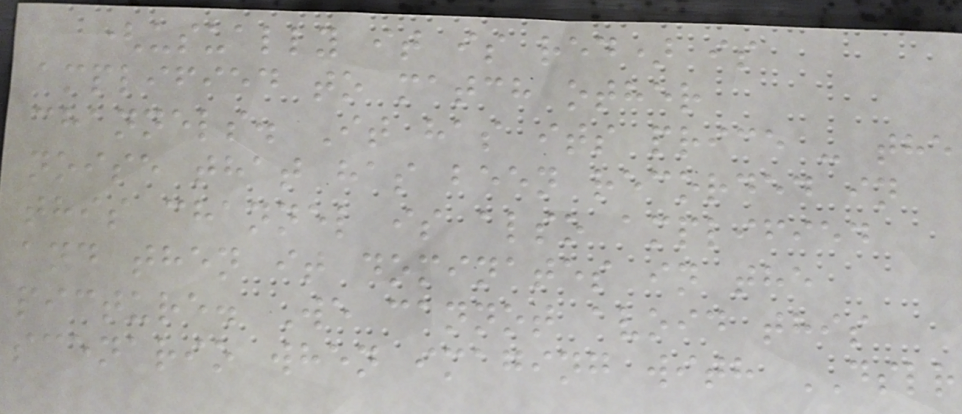(usually it is red) is
amplified to match other
channels. It has its price - the
noise that has been recorded in
this channel is also amplified
and then it dominates in the
picture. We cannot avoid this
scenario when imaging with DSLR
